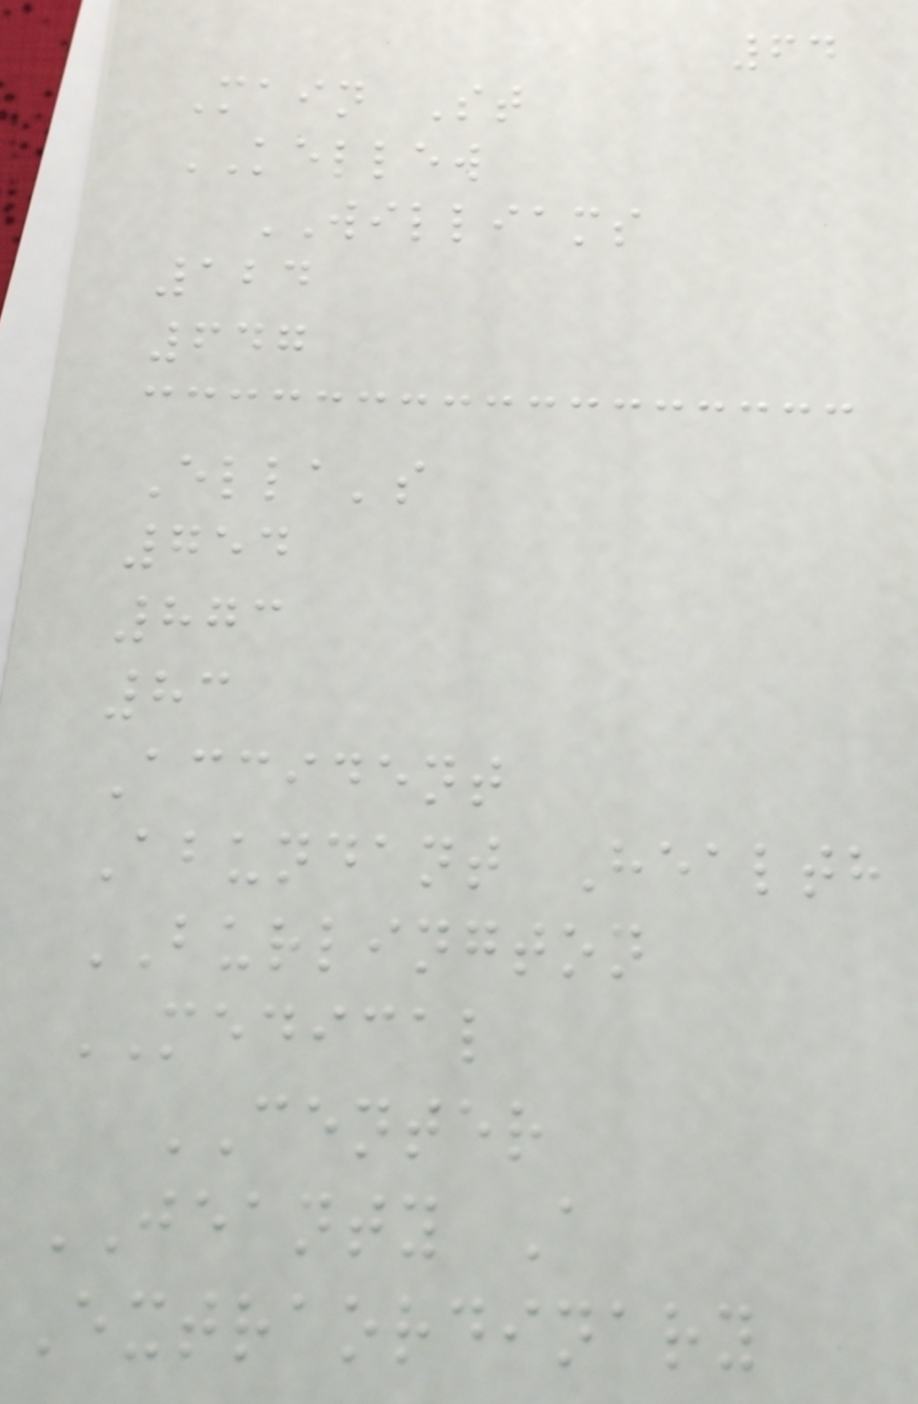64
Main St
KELLEW
WILLIAMS
124
647
Ella's
754
873
83
Accident
Abundant Health
BURLINGTON
MEDICAL
CENTER
JEANTY A
Extraordinary
